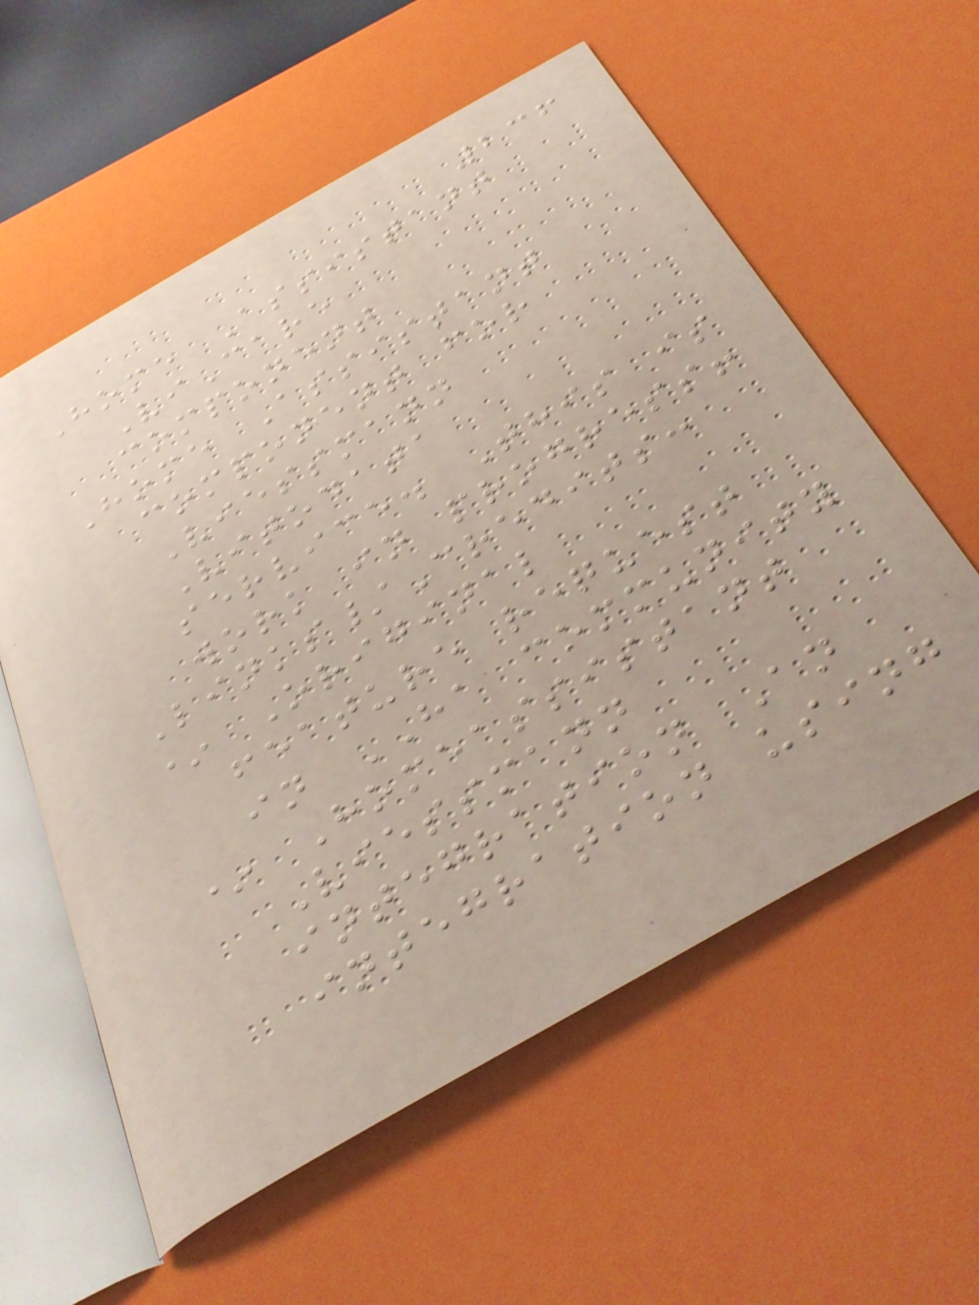236
Home Assistant
ViCare
component
Home Assistant
component for
Viessmann
Vitodata
service. This is
work in progress!
Links/Credits:
* Original
feature request
in HA community
* Homeassistant
Viessmann
integration An
integration using
